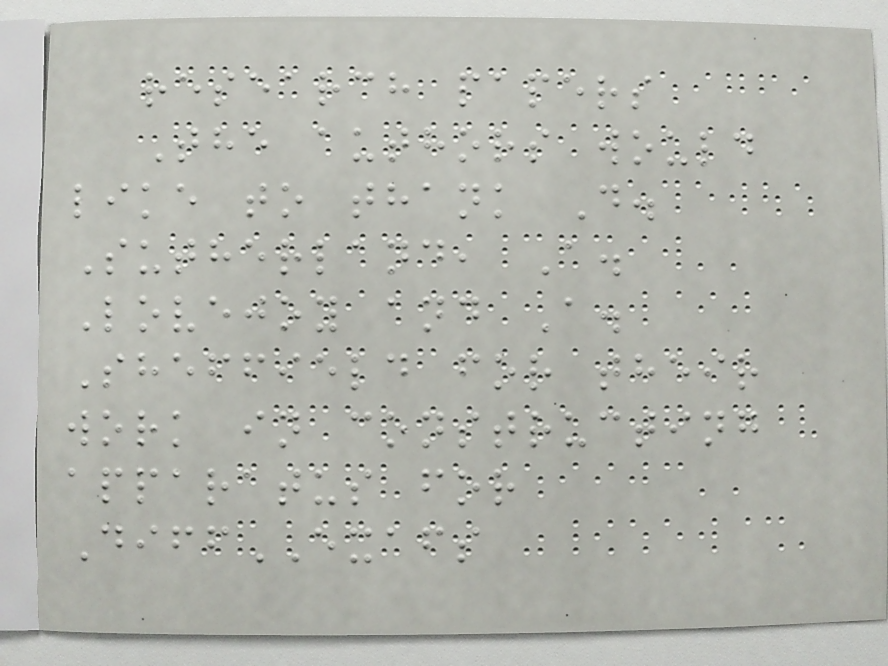research papers
The authors would
like to thank D.
Sutherland, A.
Lovejoy and A.
Sheffield for their
work in constructing
apparatus for
DiffEXAFS
